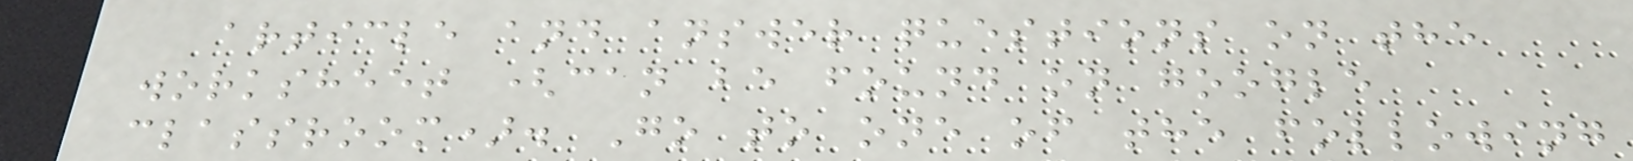article and answer questions on the
worksheet (can be found on google
classroom). Go to one of the following
